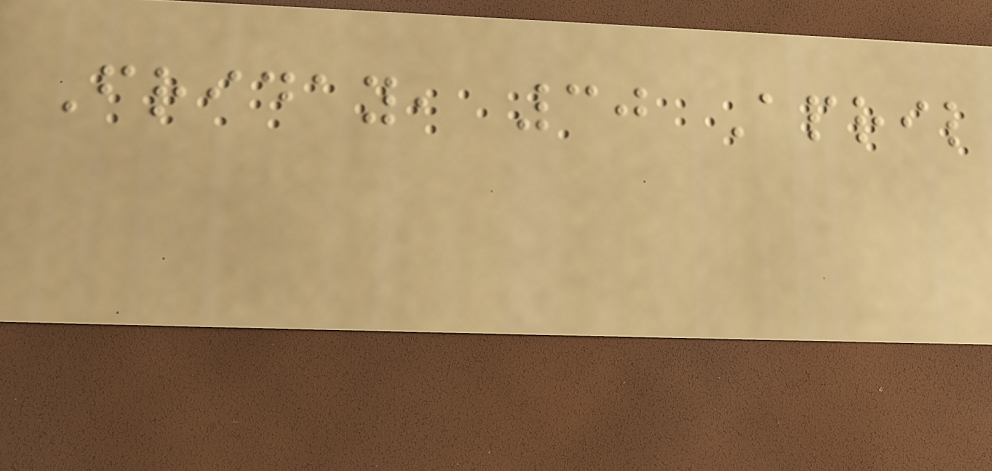Friday, 30 April
